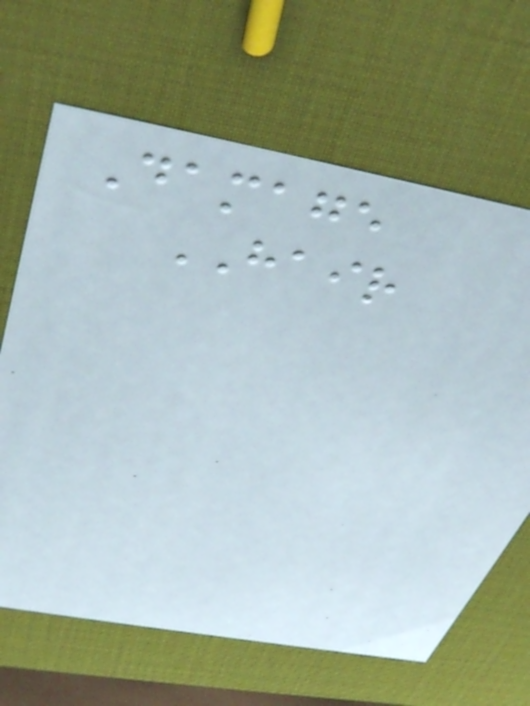Damage
HAIR
